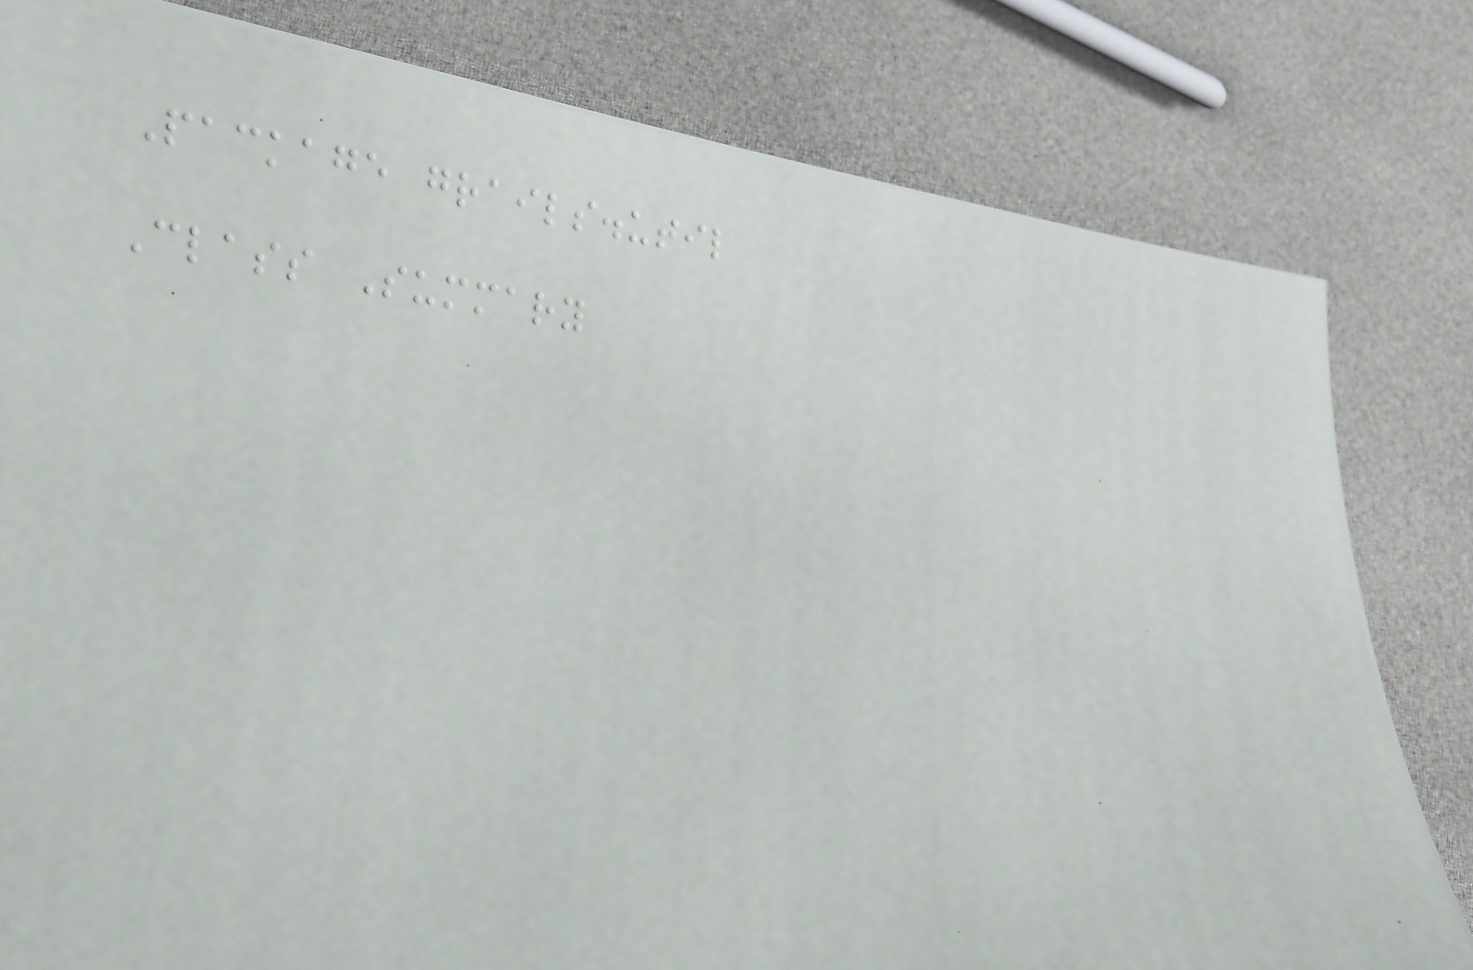Package grails.util
Class Summary
